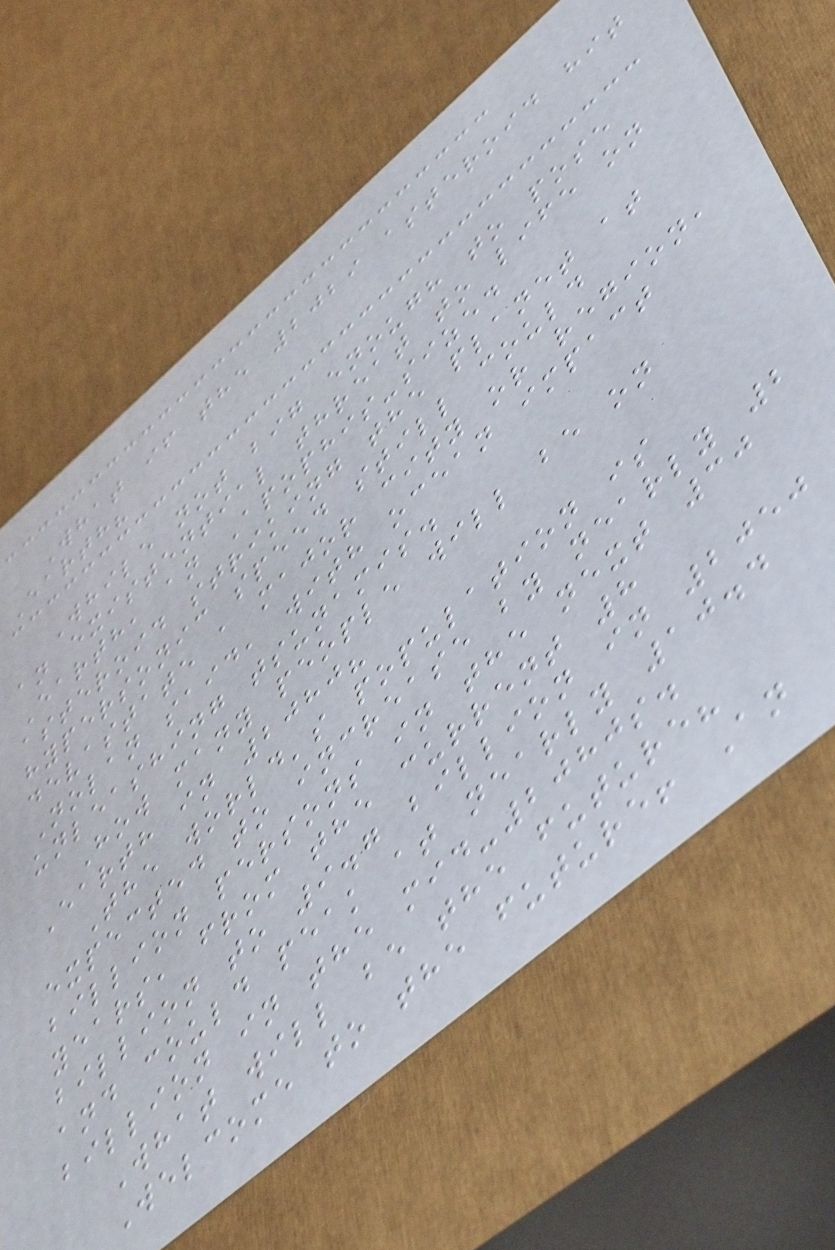What if the 2029 asteroid hit
Earth?
While not big enough to pose
an existential threat to life on
Earth, an Apophis-sized
asteroid striking the planet at
hypersonic speed still could
devastate a major city or region,
Nolan said, with ocean impact
unleashing tsunamis.
How many people will be on
Earth in 2080?
The world's population is
expected to increase by nearly 2
billion persons in the next 30
years, from the current 8
billion to 9.7 billion in 2050
and could peak at nearly 10.4
billion in the mid-2080s.
What will be the future?
Welcome to the future! An
